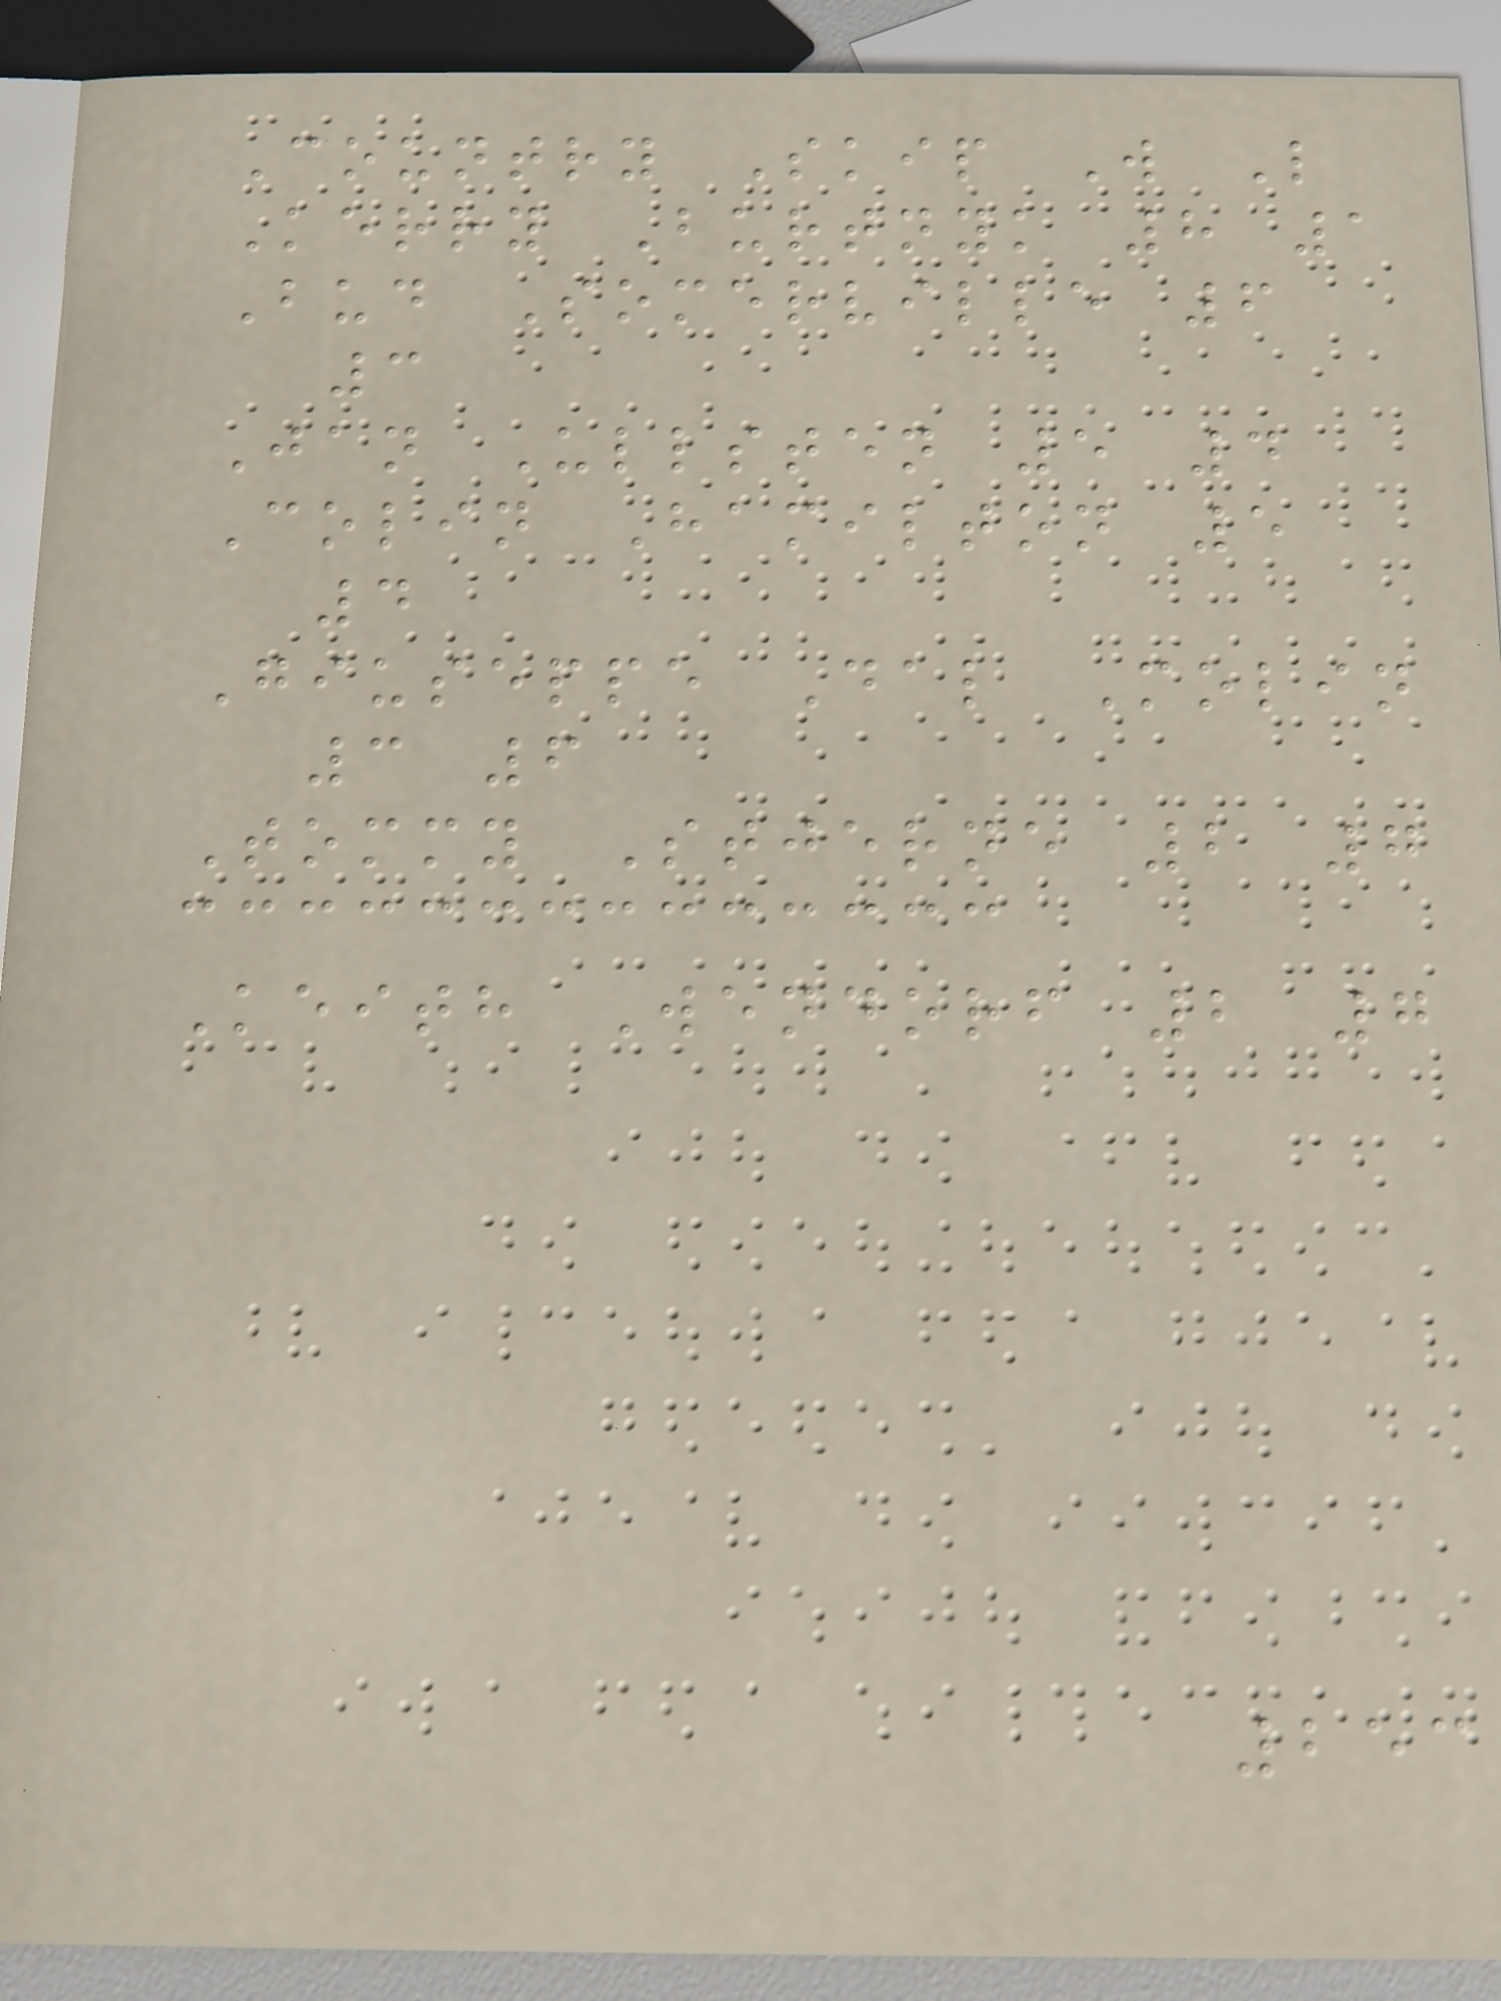Country Skip W L
Kerry Burtnyk 8 1
Bud Somerville 6
3
Jan Ullsten 5 4
Colin Hamilton 5
4
Giuseppe Dal Molin
3 6
Tommy Stjerne 2 7
Keith Wendorf 2 7
253
